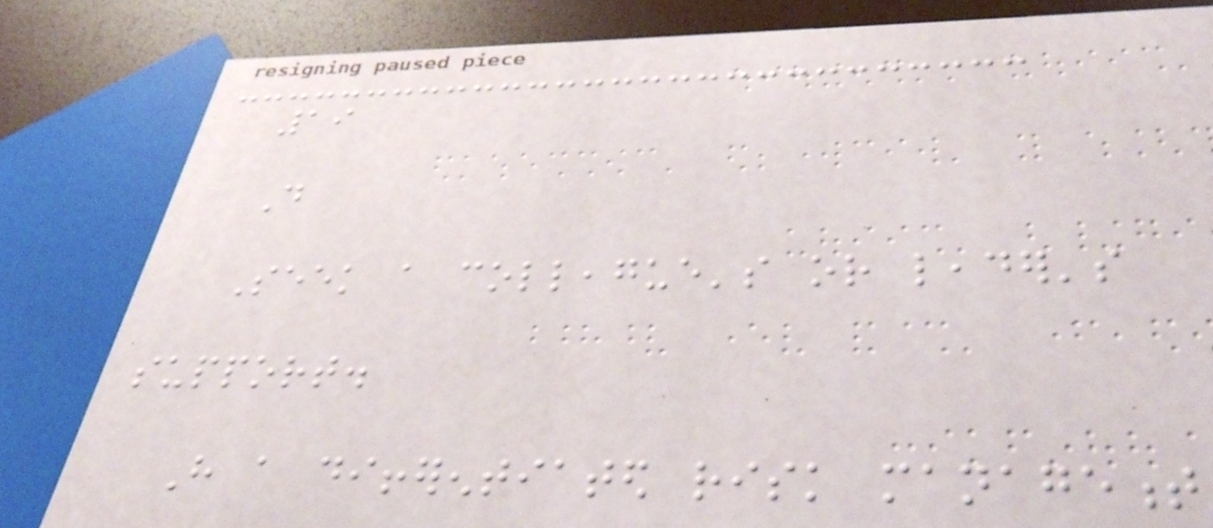19
Do
Seek a colleague's or leader's
support.
Have a differentiated risk management
